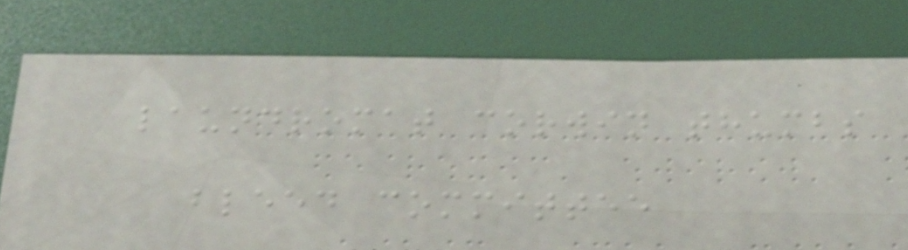laundromat corwin thumbs
bleed committee
